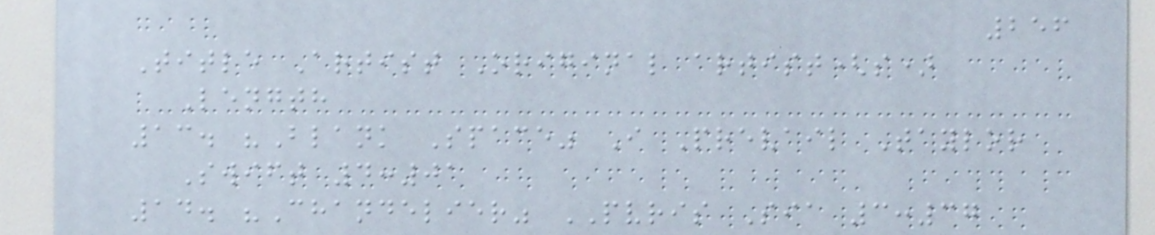256
Title Artist Original artist(s)
Length
13. "Blank Space" I Prevail Taylor
Swift 4:01
14. "Chandelier" PVRIS Sia 3:37
